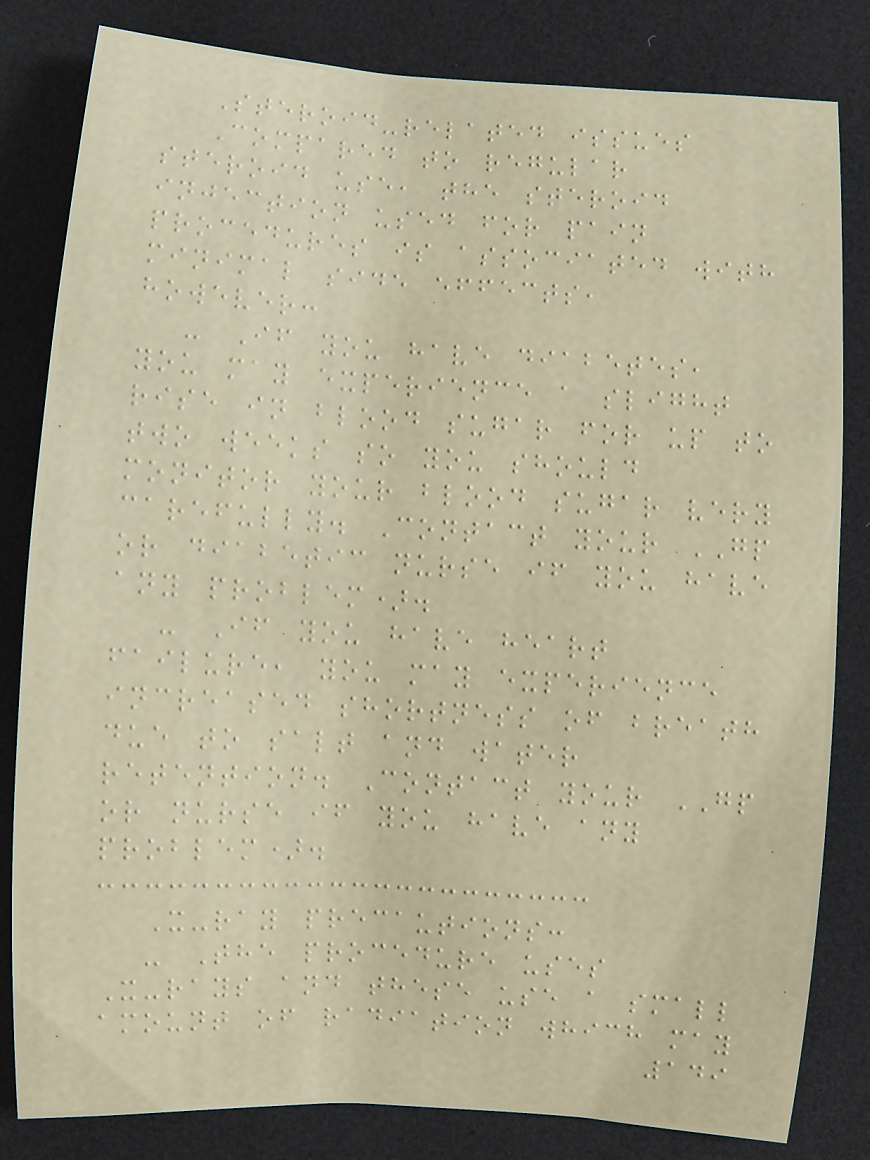Steroid-related issues
Compared to regular
steroid use, the steroid
injection used for pain
procedures is associated with
minimal side effects,
however:
- If you have diabetes,
you may experience a slight
rise in blood sugar for up to
two weeks so you should
monitor your blood sugar very
carefully. Contact your GP
or diabetic nurse if you have
any problem).
- If you have heart
failure, you may experience
increased shortness of breath
due to salt and water
retention. Contact your GP
or nurse if you have any
problem).
X-ray precautions:
- The procedure uses
X-rays and these use a small
amount of radiation which may
149
